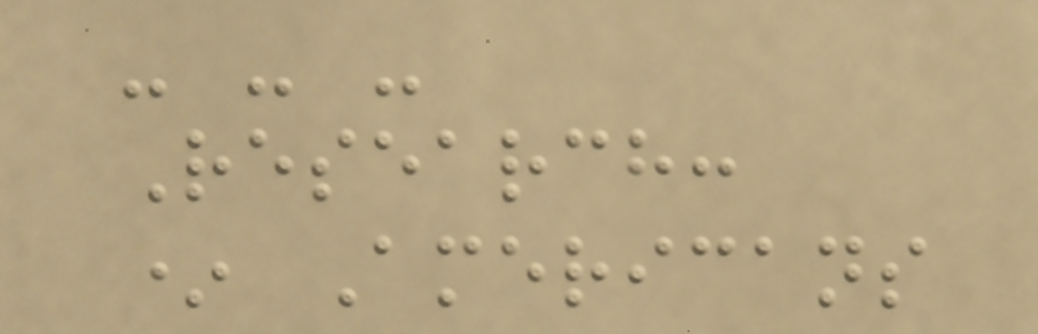- - -
Research:
* Americans
